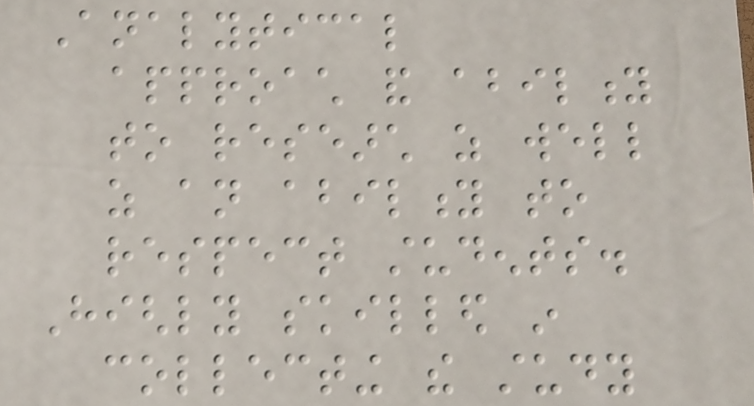Analytical
approach and ability
to research as well
as an ability to
respect students.
Highly skilled in
collecting the study
